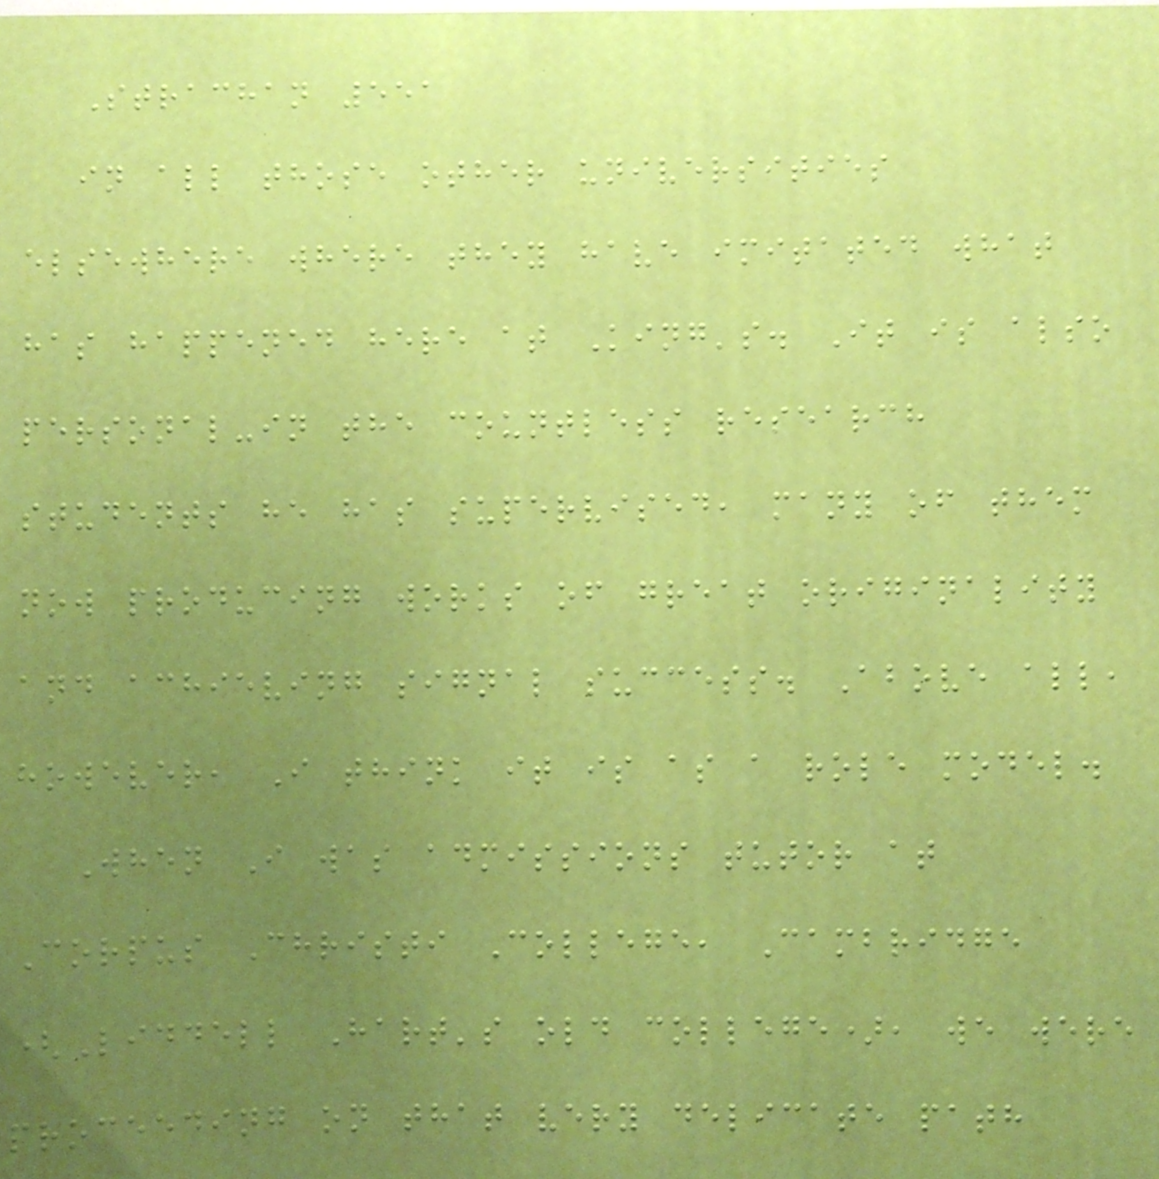Strachan 551
in all those other universities
elsewhere where they have imitated what
has happened here at King's. It is also
personal-in the countless research
students he has supervised, many of them
now producing works of great originality
and achieving signal success. Above all,
however, I think it is as a role model.
When I was admissions tutor at
Corpus Christi College, Cambridge
(Liddell Hart's old college), we were
proceeding on that very delicate path
